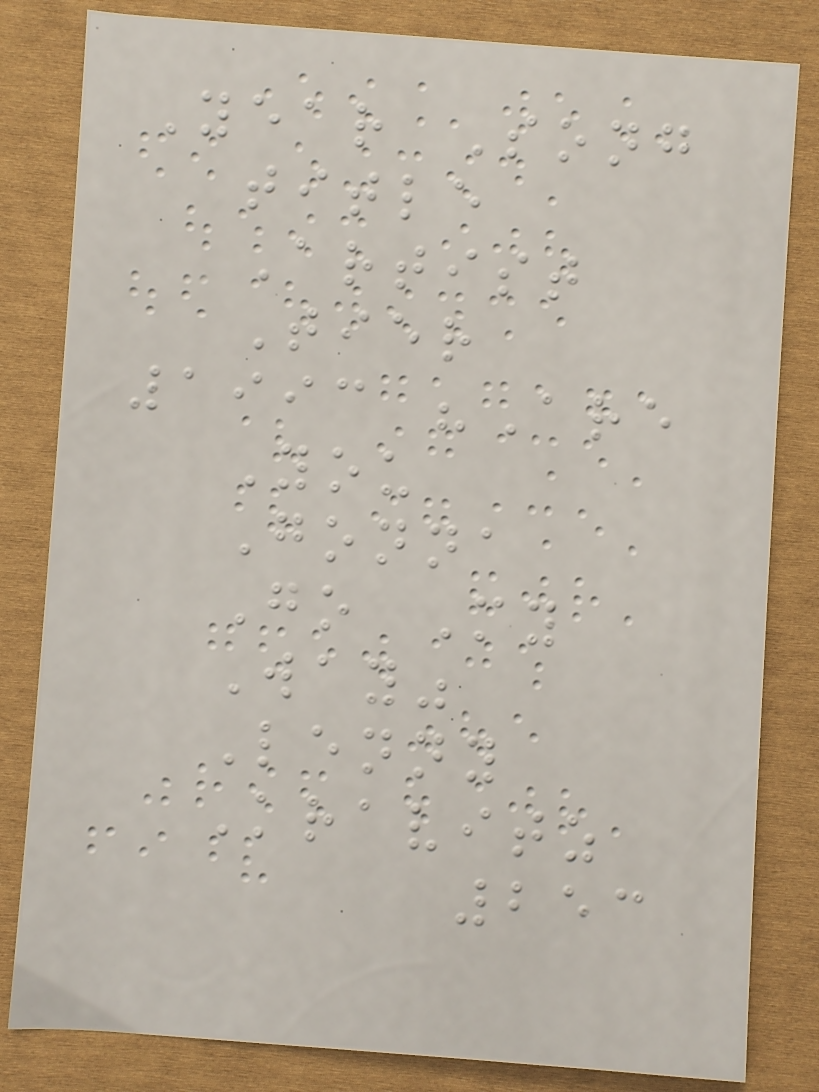Year Song
title
Artist
Tier
1993 "Are
You
Gonna
Go My
Way"
Lenny
Kravitz
253
